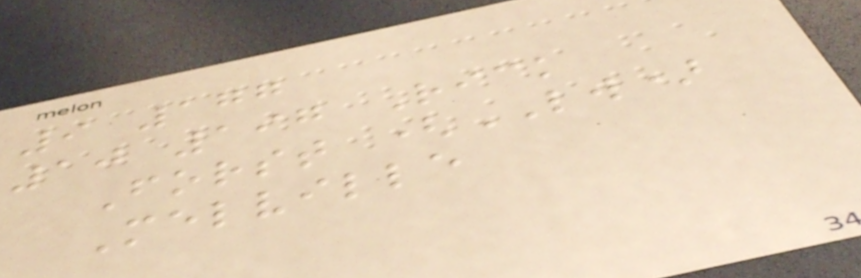9 177
10 197 Rick
Forst (LW)
Melville
